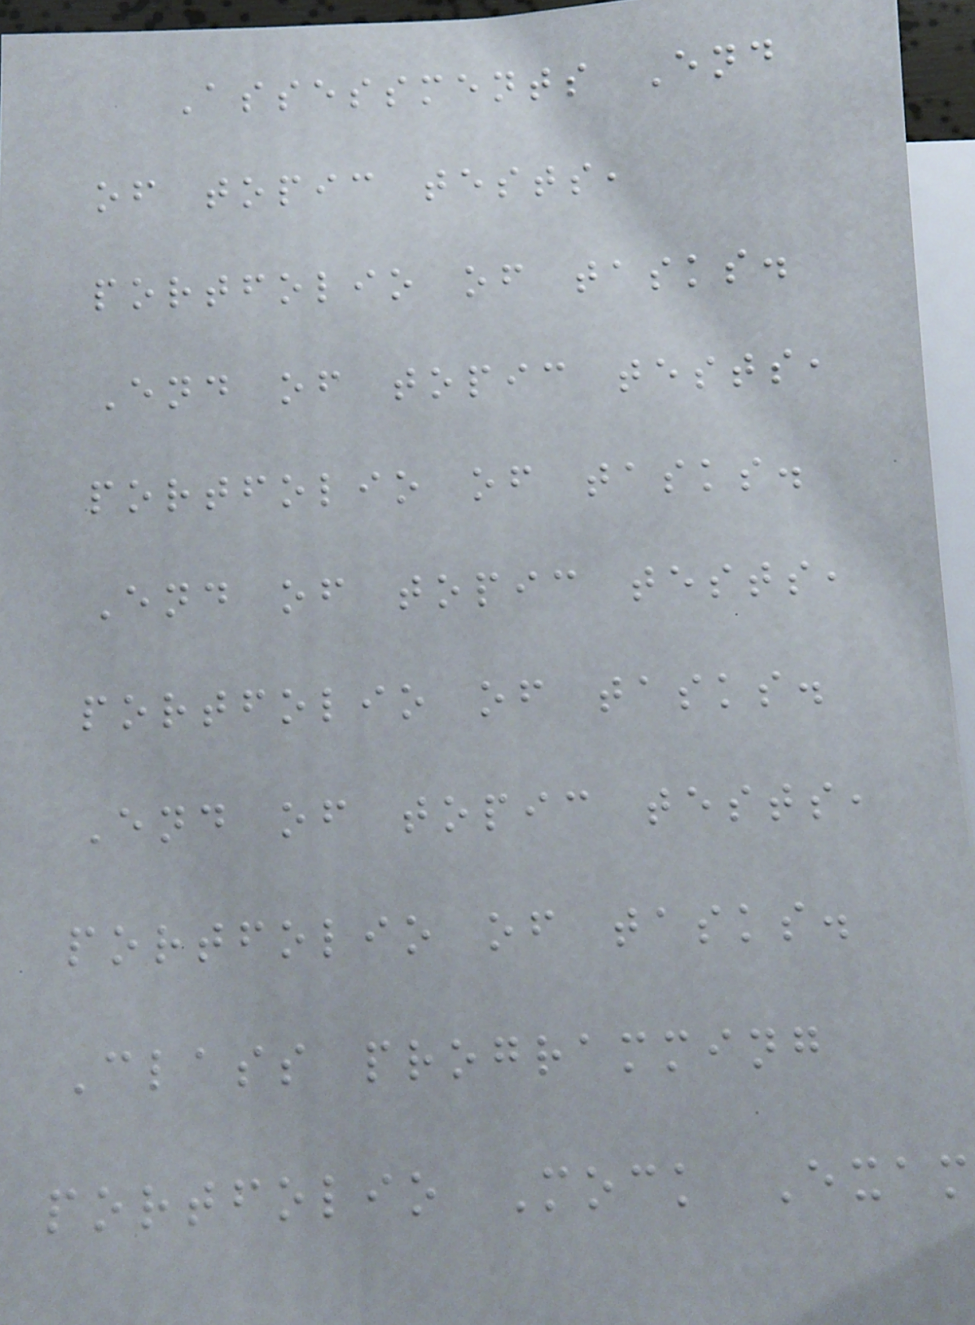Assessments End
of topic tests,
portfolio of tasks.
End of topic tests,
portfolio of tasks.
End of topic tests,
portfolio of tasks.
End of topic tests,
portfolio of tasks.
Class programming
portfolio Mock Exam
